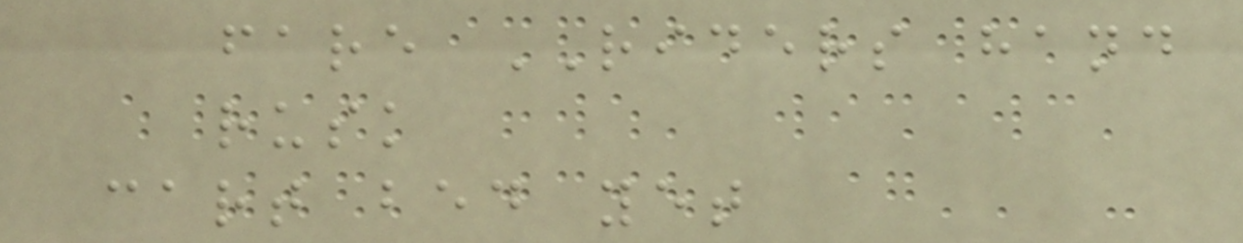fare RIDERS hand
rusk
cart bed yet
